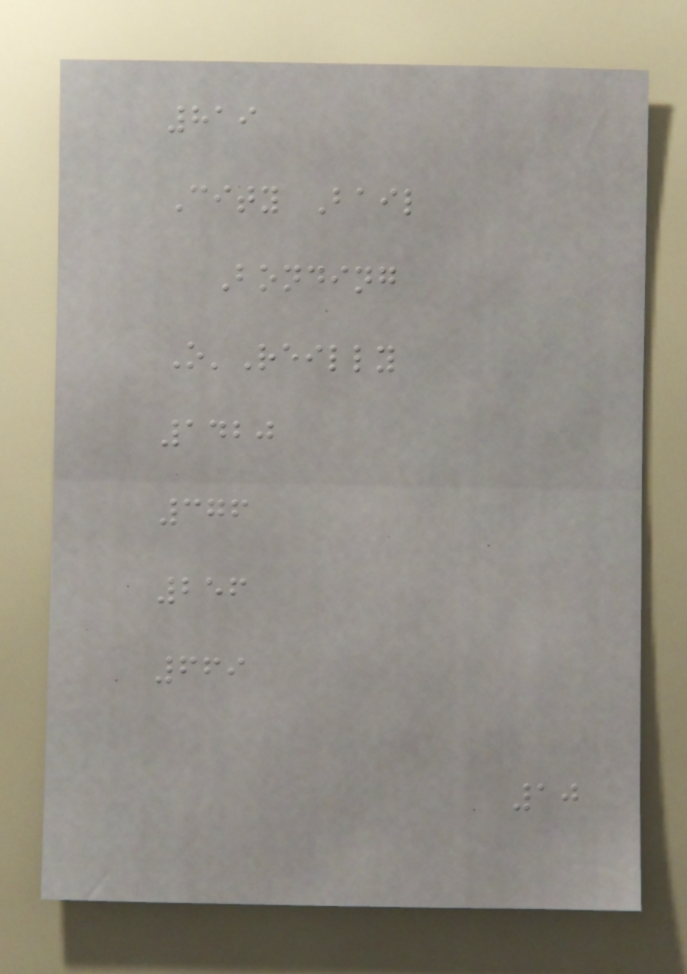819
City Bail
Bonding
O'Reilly
1420
376
256
669
10
